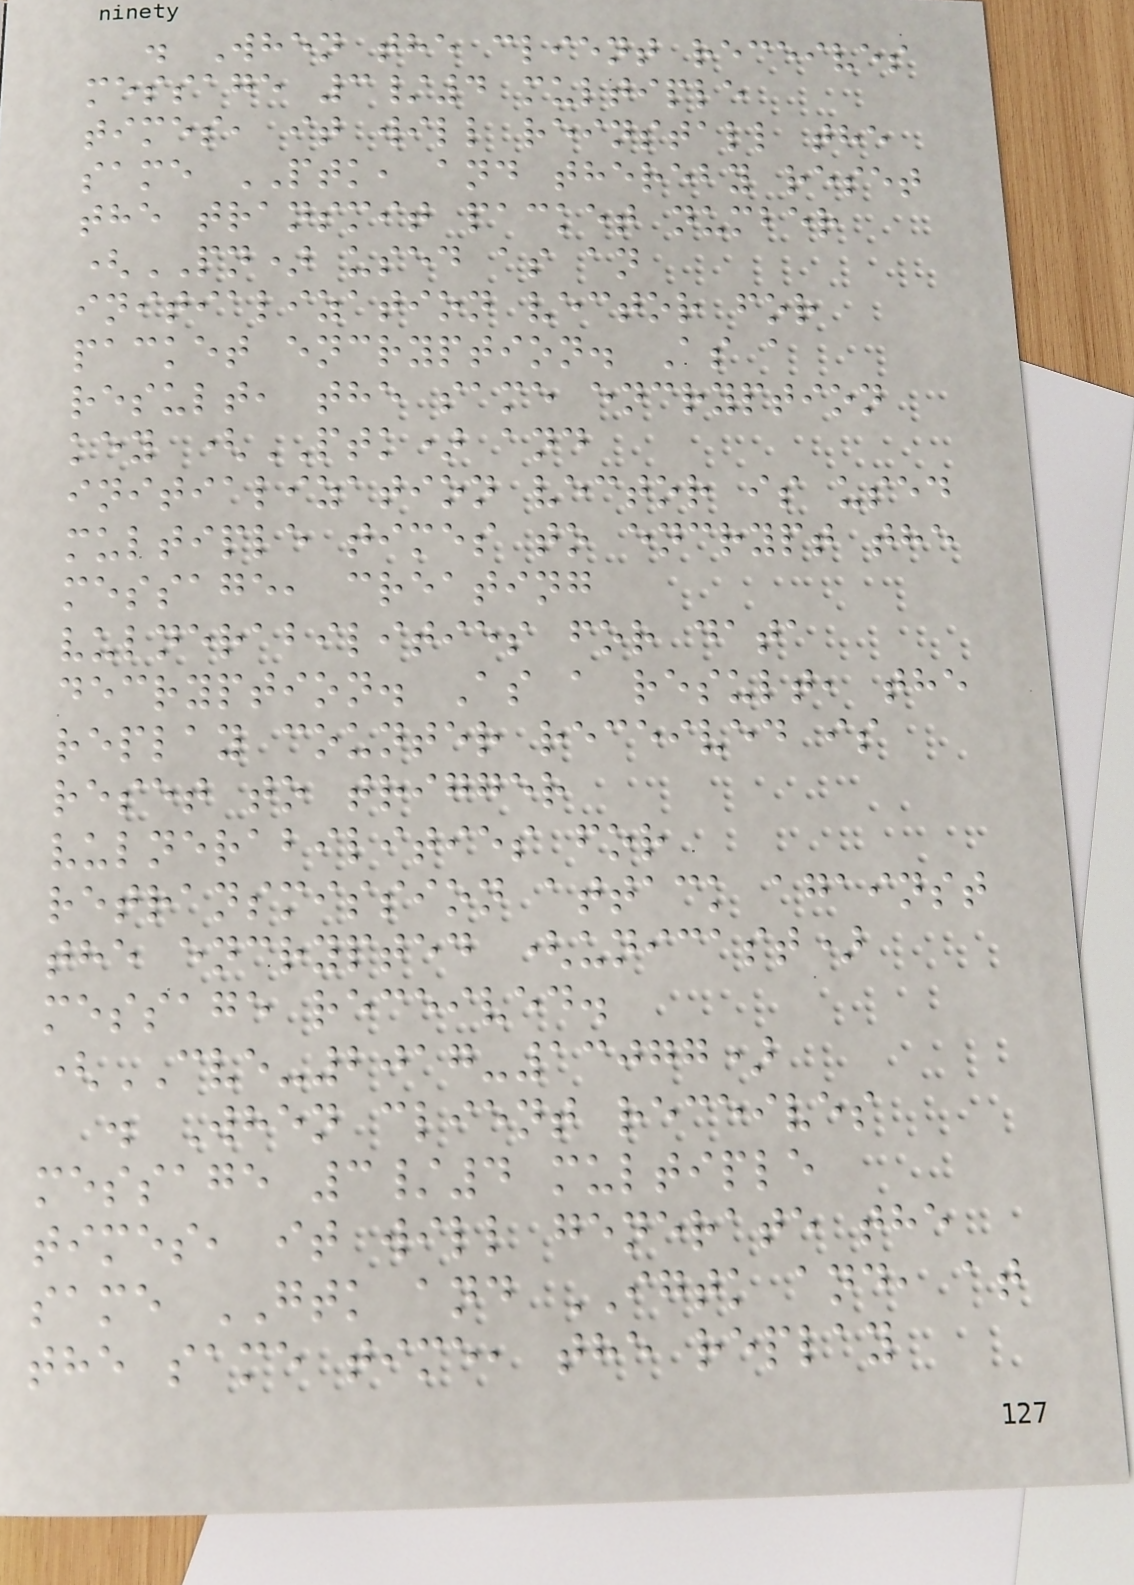. When the client receives
message 3/4 multiple
times, it will reinstall the
same PTK, and thereby reset
the transmit packet number
(PN) used as an
initialization vector for
packet encryption. As a
result, the same encryption
key (PTK) and
initialization vector is used
multiple times to encrypt the
message, creating
vulnerabilities for data
decryption. As a result, the
replay counter received is
reset to trigger
vulnerabilities for
retransmission attack against
the encrypted (unicast)
message received.
(CVE-2017-13077)
. When client receives
message 3/4 multiple
times, it will generate the
same GTK and IGTK and, at
the same time, the replay
